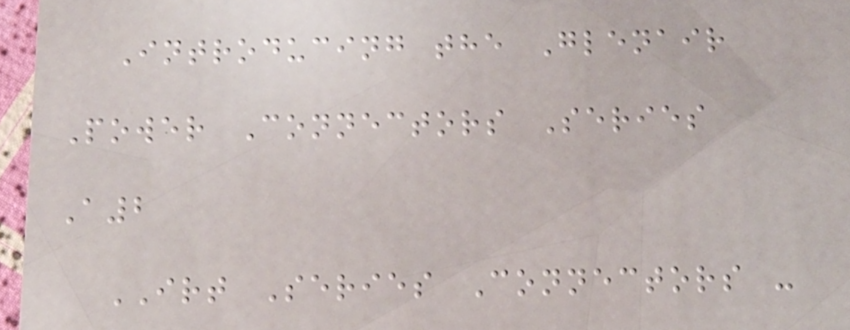Introducing the Glenair
Power Connectors Series
A2
IRT Series Connectors -
